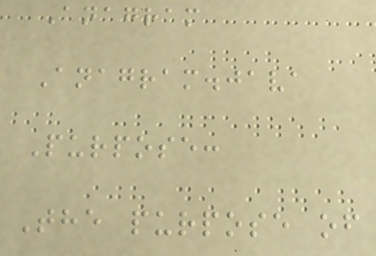Anagram
Anagram.java
Purpose:
The purpose of
